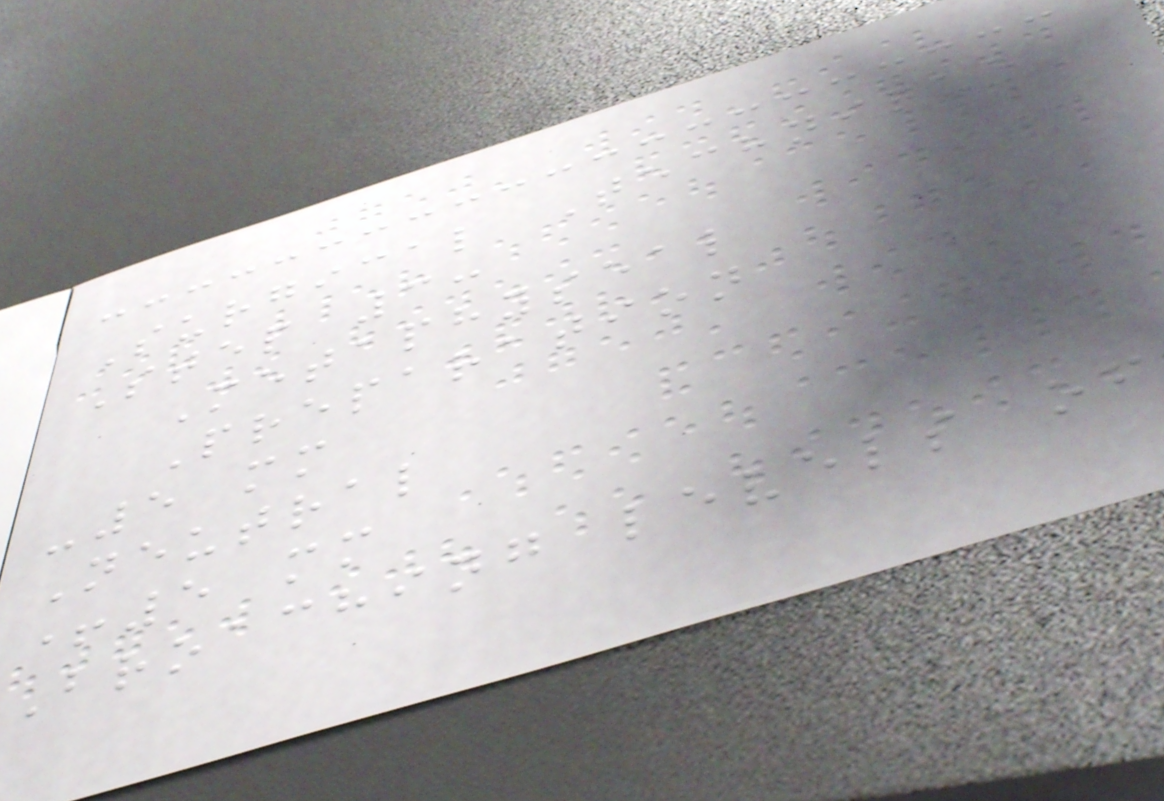Surgical Technique
Step 3:
Metaphyseal
Preparation
-5 mm
Neutral
+5 mm
Broaching levels of
